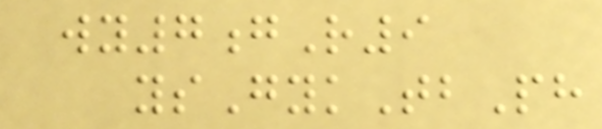wy7gR9
ysGykTbPh
